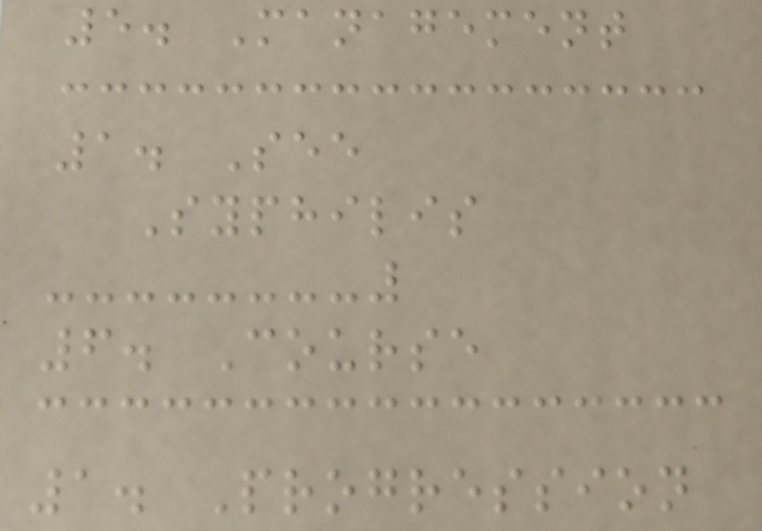5. Management
1. See
Syphilis
6. Course
1. Progression
